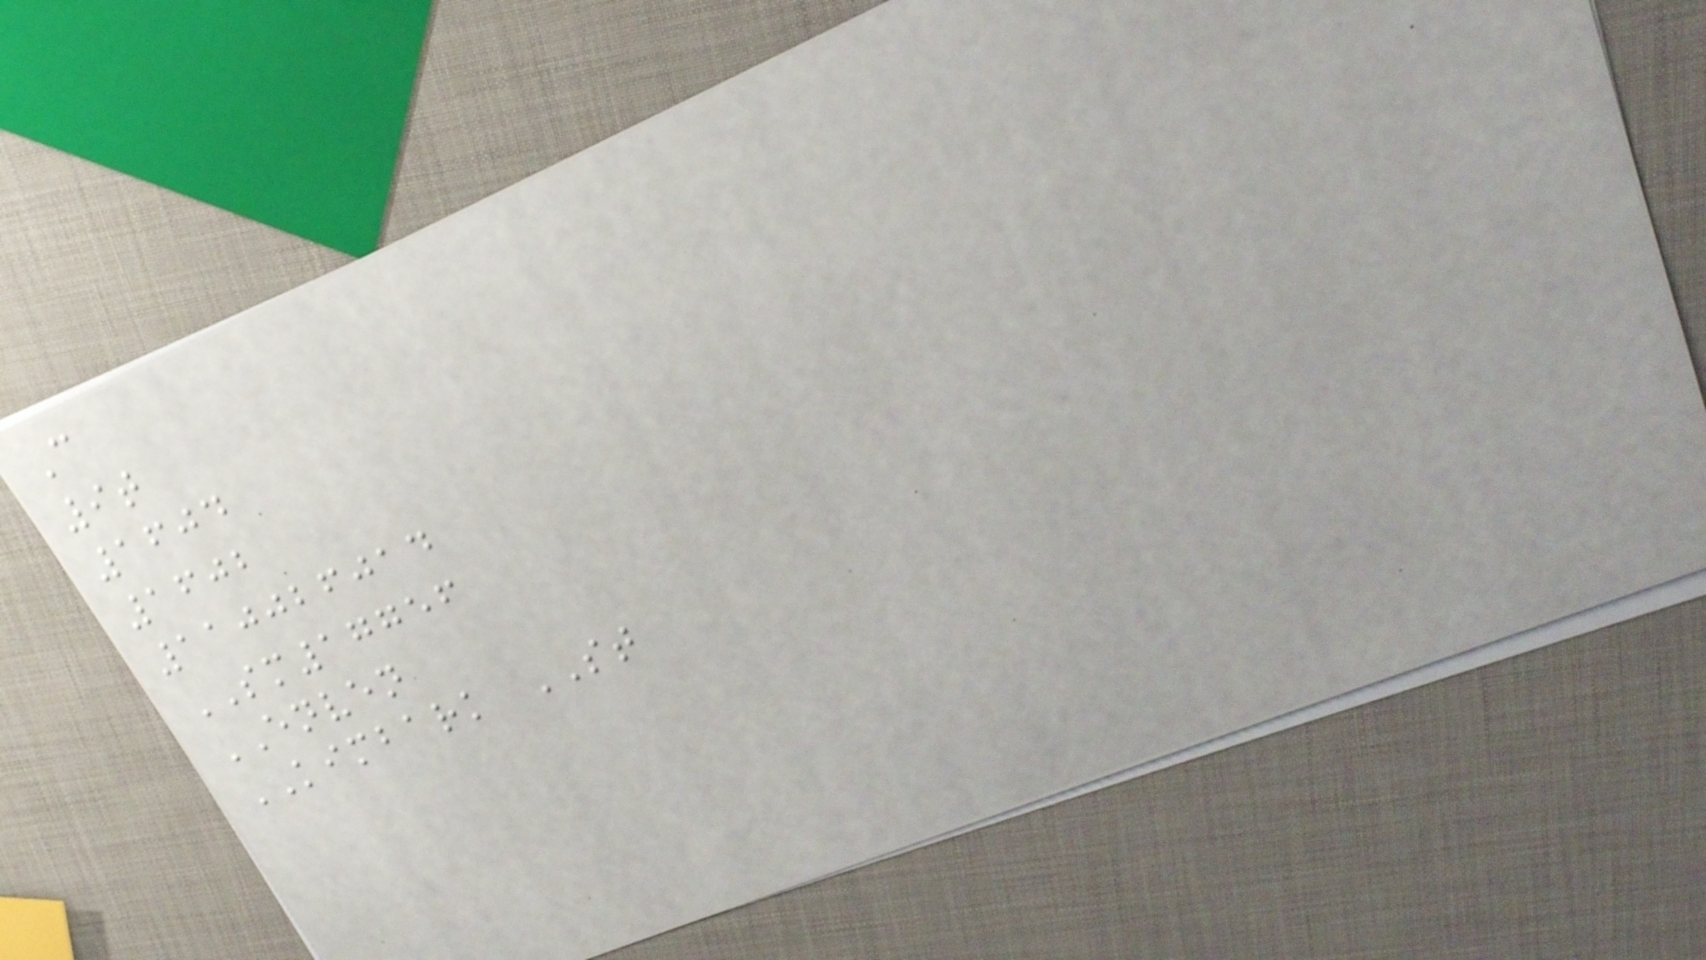C
9t
1604
1602
110026014
SM17756
ENVEN
KIMBARK ST
